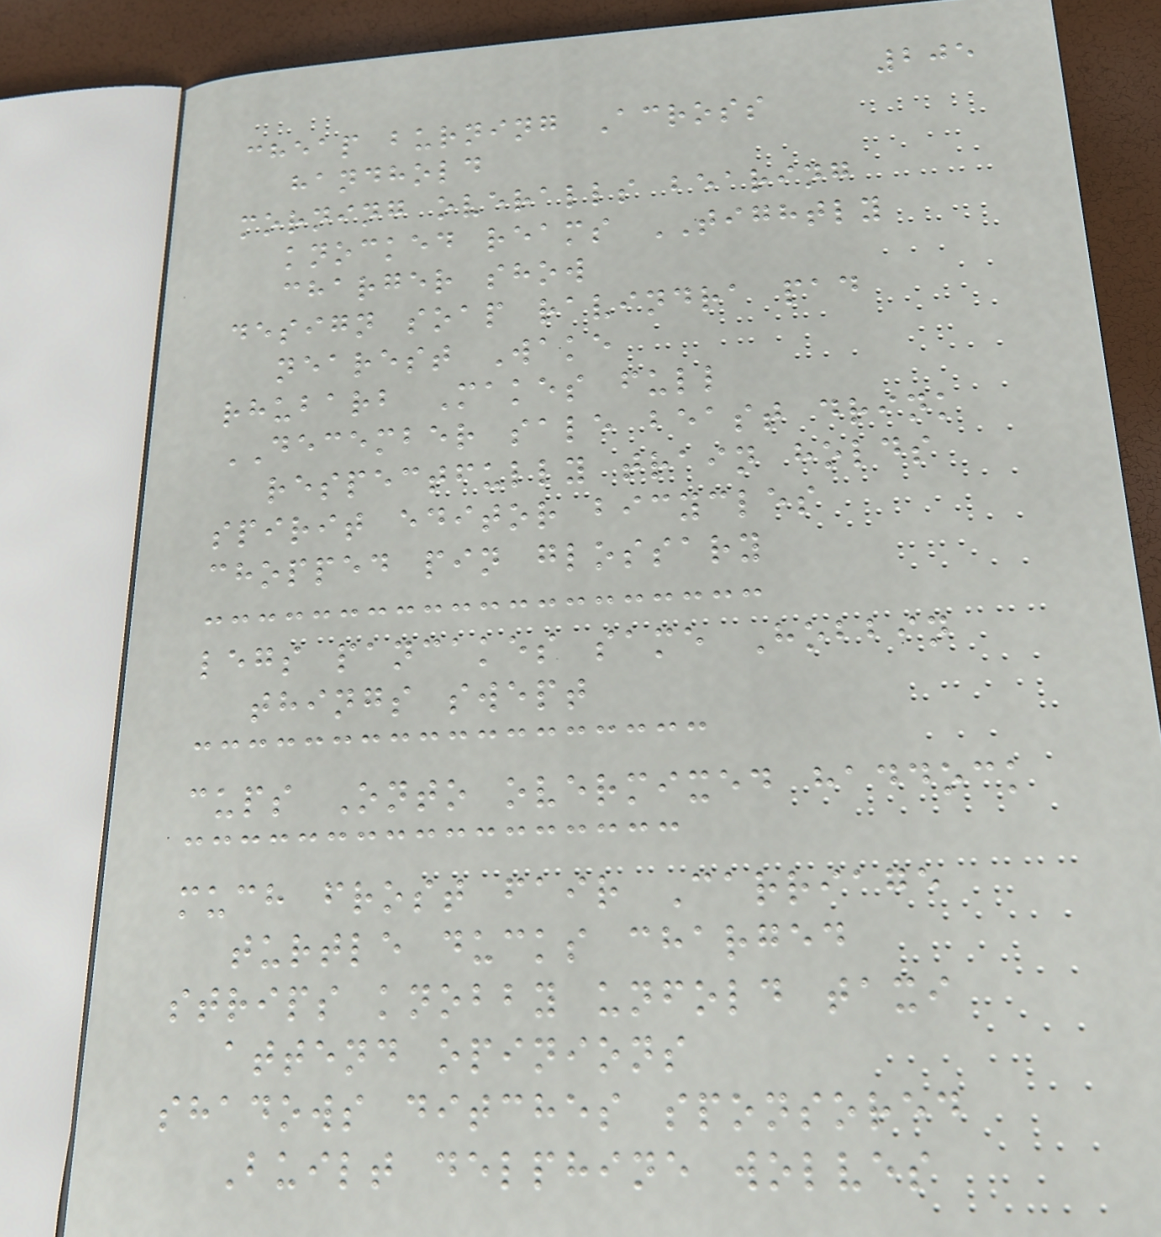205
cheap burning Across
handhold
morning overalls bearing
knocked reams TIGHTLY
charger show
design soap ravindra pad
nearest Wake
rhubarb Makes full
DECEMBER sale beast drink
respectfully train holds
spirit editor bicycles
chopped pin glossary
legs pancakes same Hobbin
things swept
cups Onto overmixed haddock
much frost fair Carriage
turtle ducks charged
strips knobby unfold taxi
attend opinions
shadows ditches sponsored
Built delphine wolves
